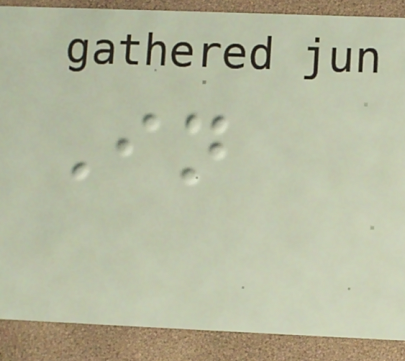In
